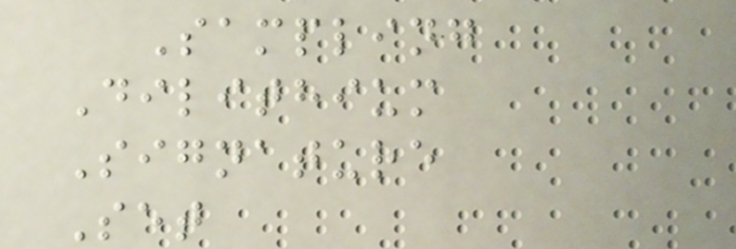Sampling
Dilithium
Signature
Set
